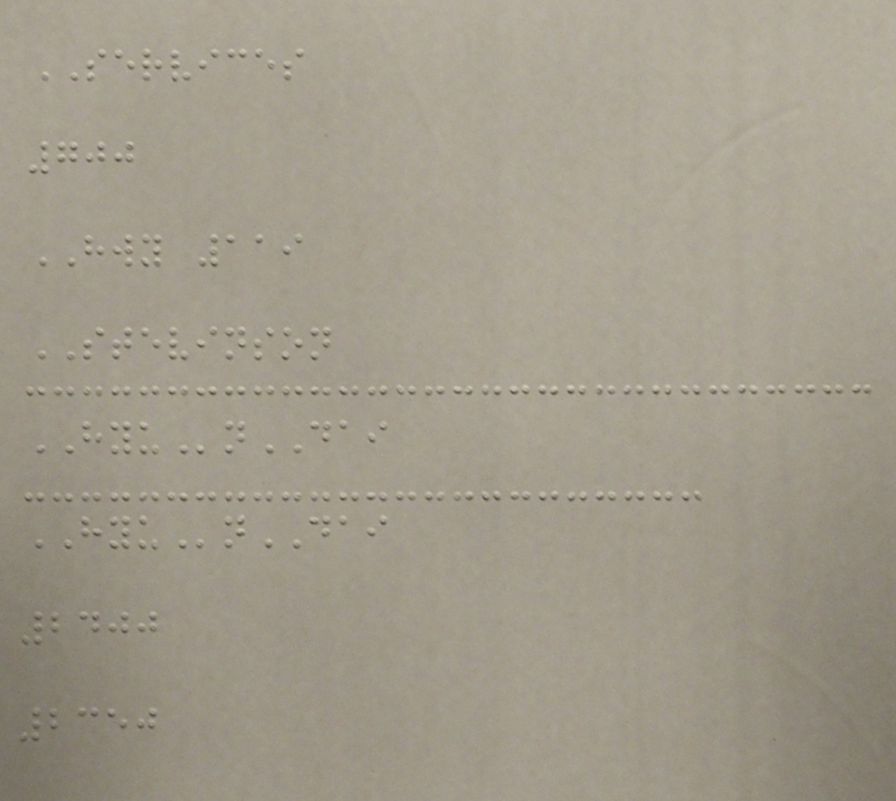SERVICES
700
HWY 119
STEVINSON
HYUnDAI
HYUnDAI
2400
2350
